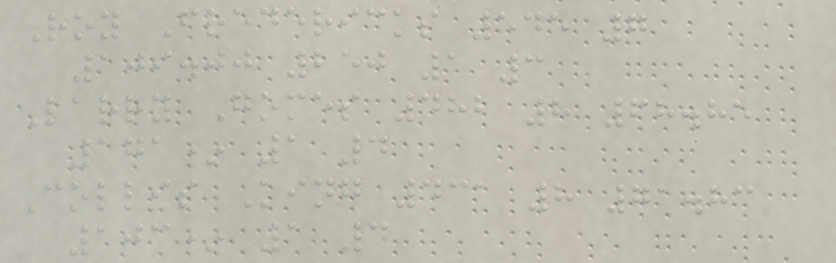Roy Fredericks 545 7
109.00 250 1 3
Larry Gomes 482 8 68.85
171* 1 4
Collis King 431 8 71.83
103* 1 4
